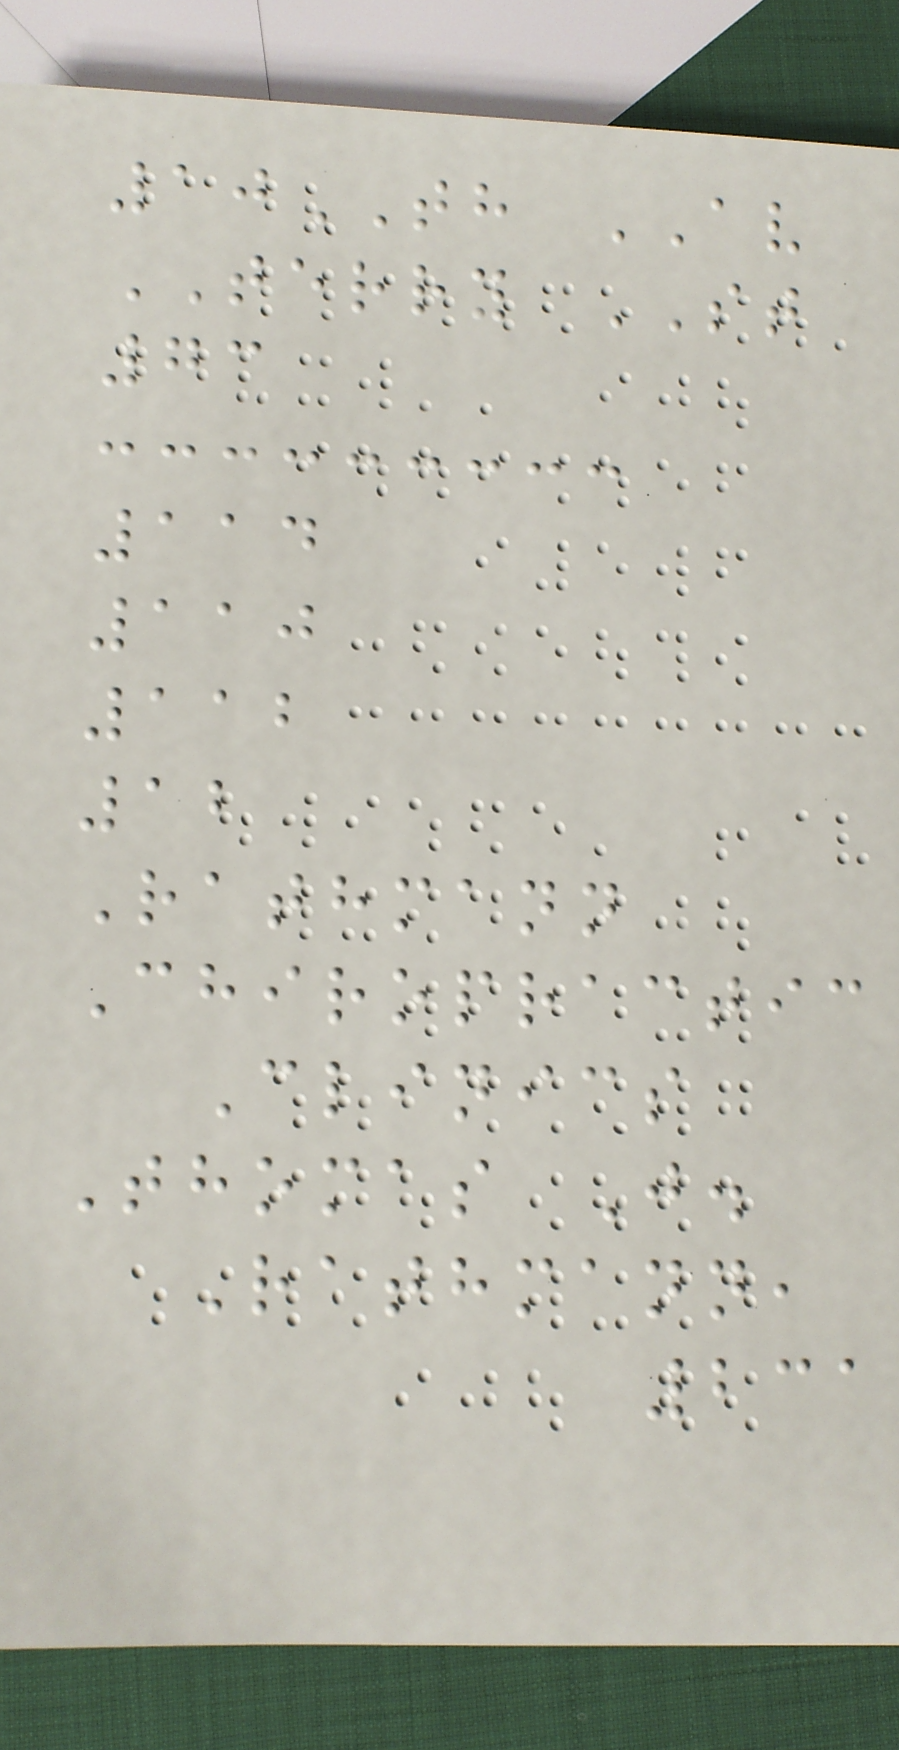10TH AV
TERRY ST
73
114
110
112
12
Rathmann
Chiropractic
Clinics
Thomas J.
Rathmann,
231
